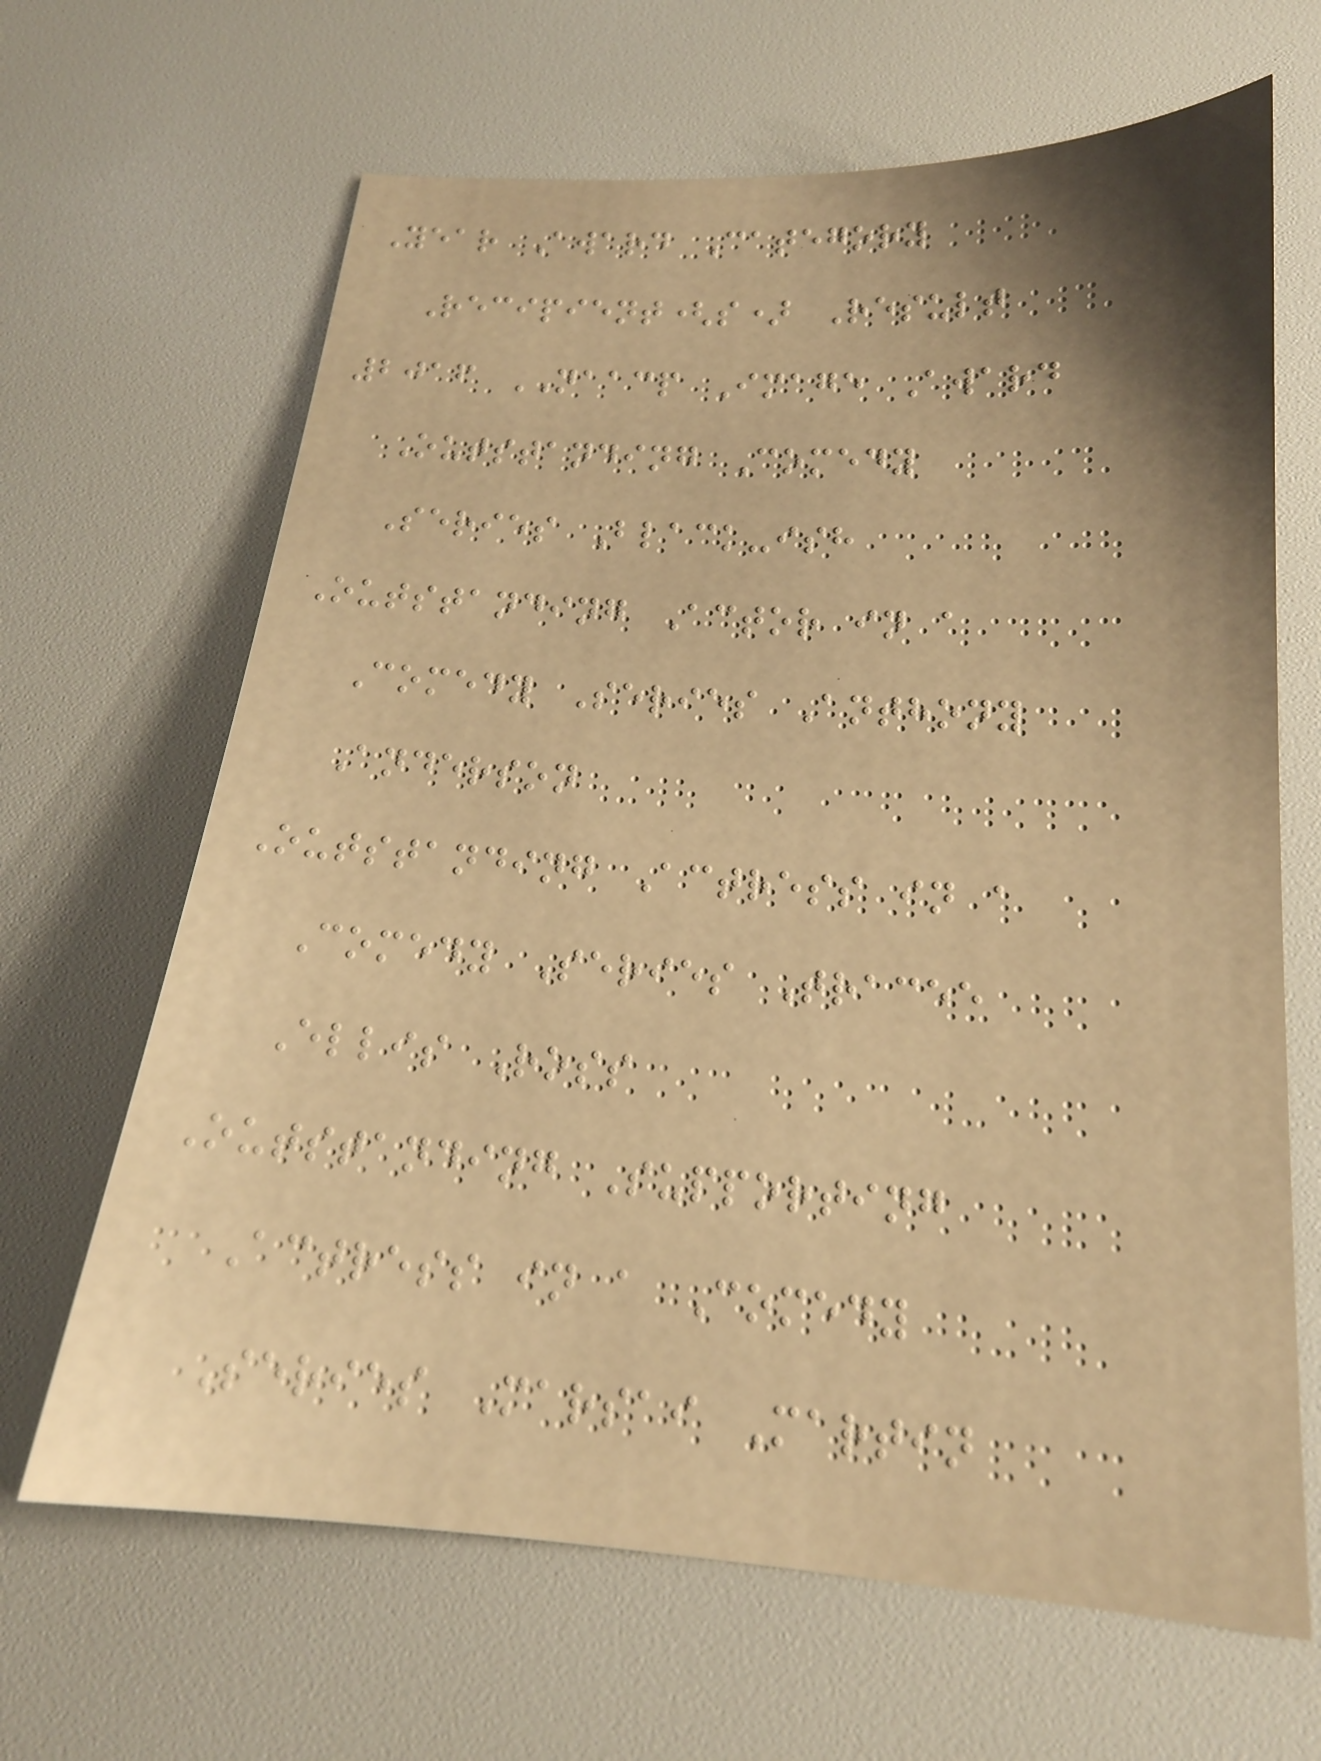Year Award Category
Recipient(s) Result
2016 NAACP Image Award
Outstanding Comedy
Series Black-ish
Outstanding Actor in a
Comedy Series Anthony
Anderson
Outstanding Actress in a
Comedy Series Tracee
Ellis Ross
Outstanding Supporting
Actress in a Comedy
Series Marsai Martin
